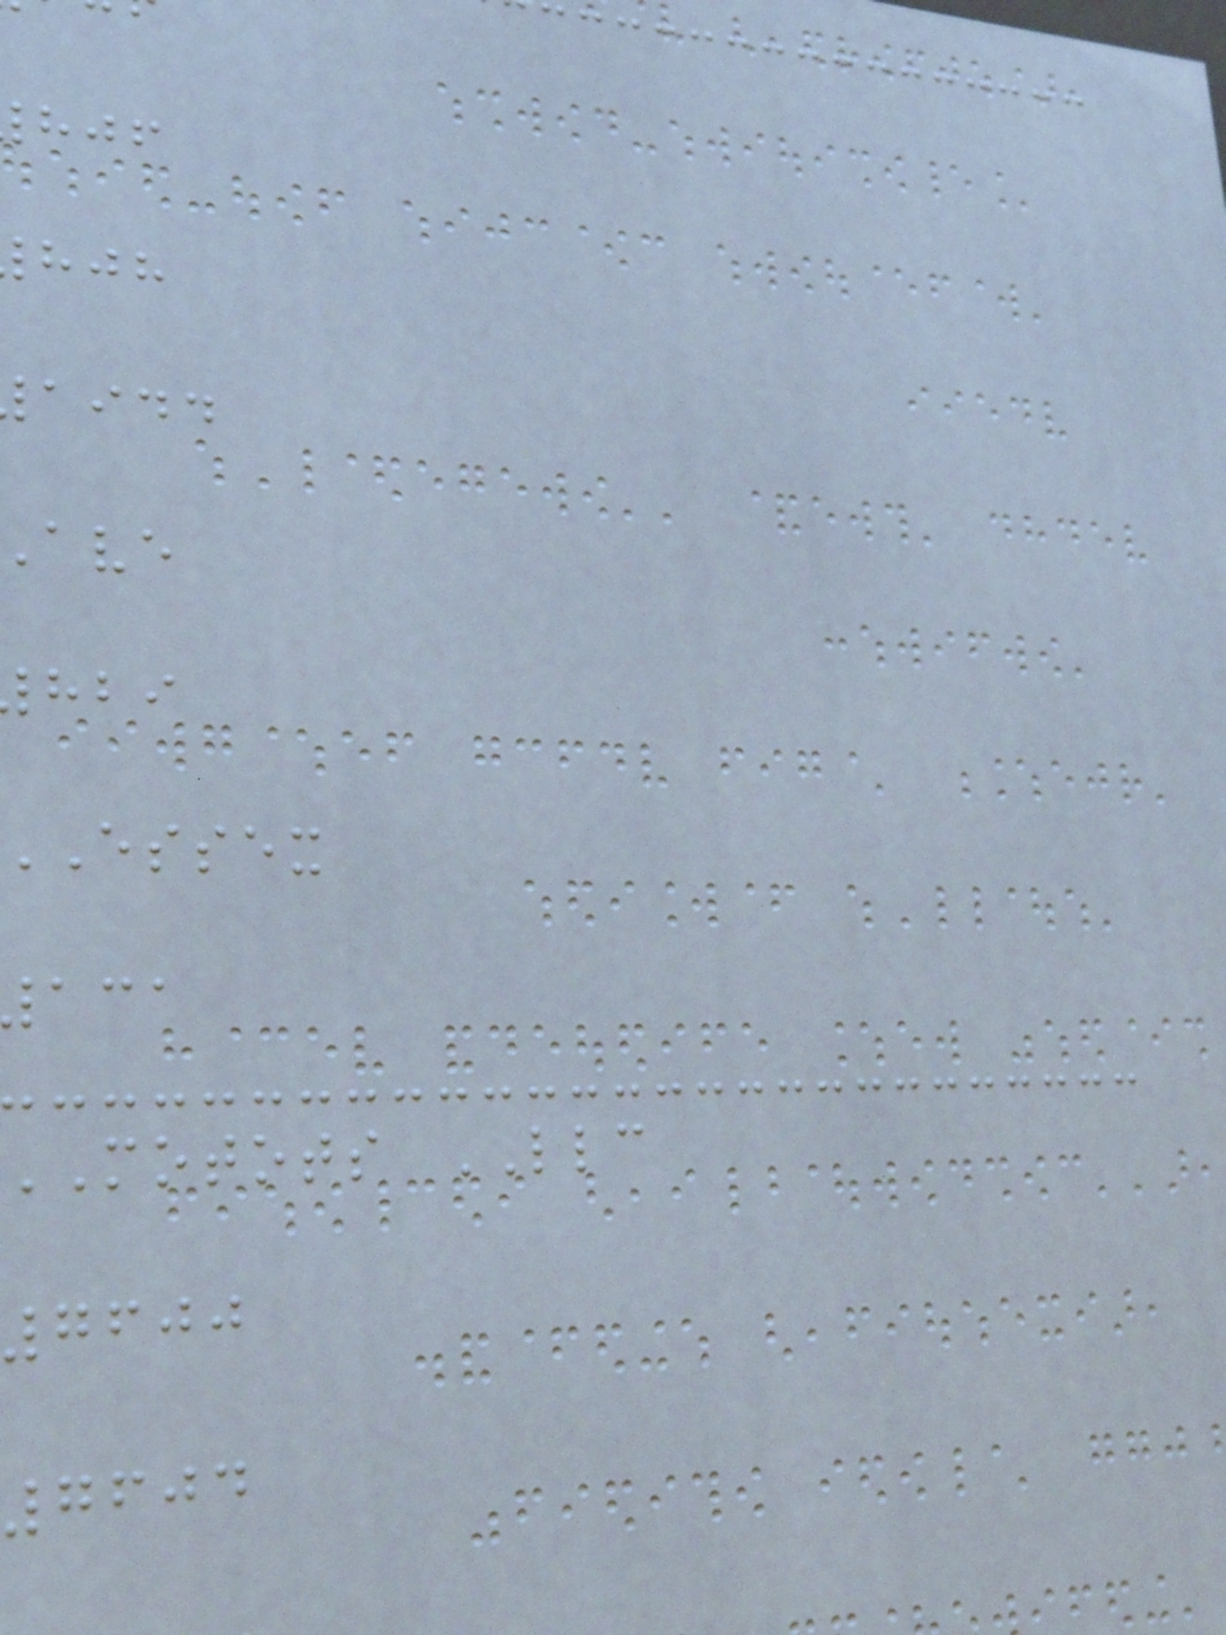aidd
essex
motots LLC
7600
7604
